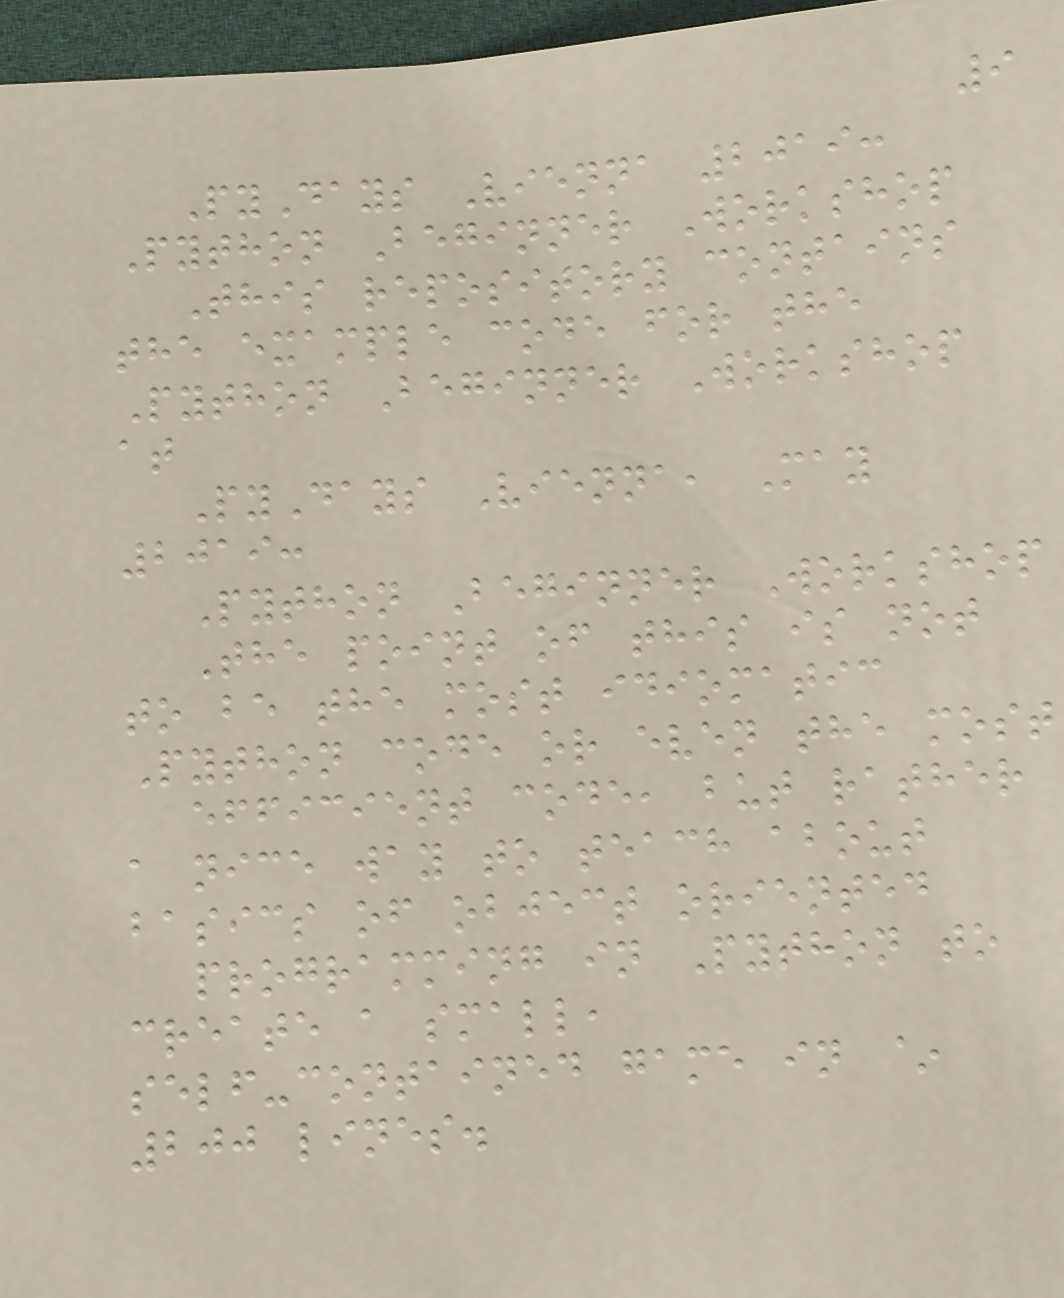9
PyDays Vienna 2019:
Python Beginner Workshop
This repository contains
the example code for the
Python Beginner Workshop
at
PyDays Vienna, May
2019:
Python Beginner Workshop
The point of this is not
to be the most idiomatic
Python code or even the most
efficient code, but rather
a nice way to teach about
basics of object oriented
programming in Python to
create a small,
self-contained game in ~
200 lines.
